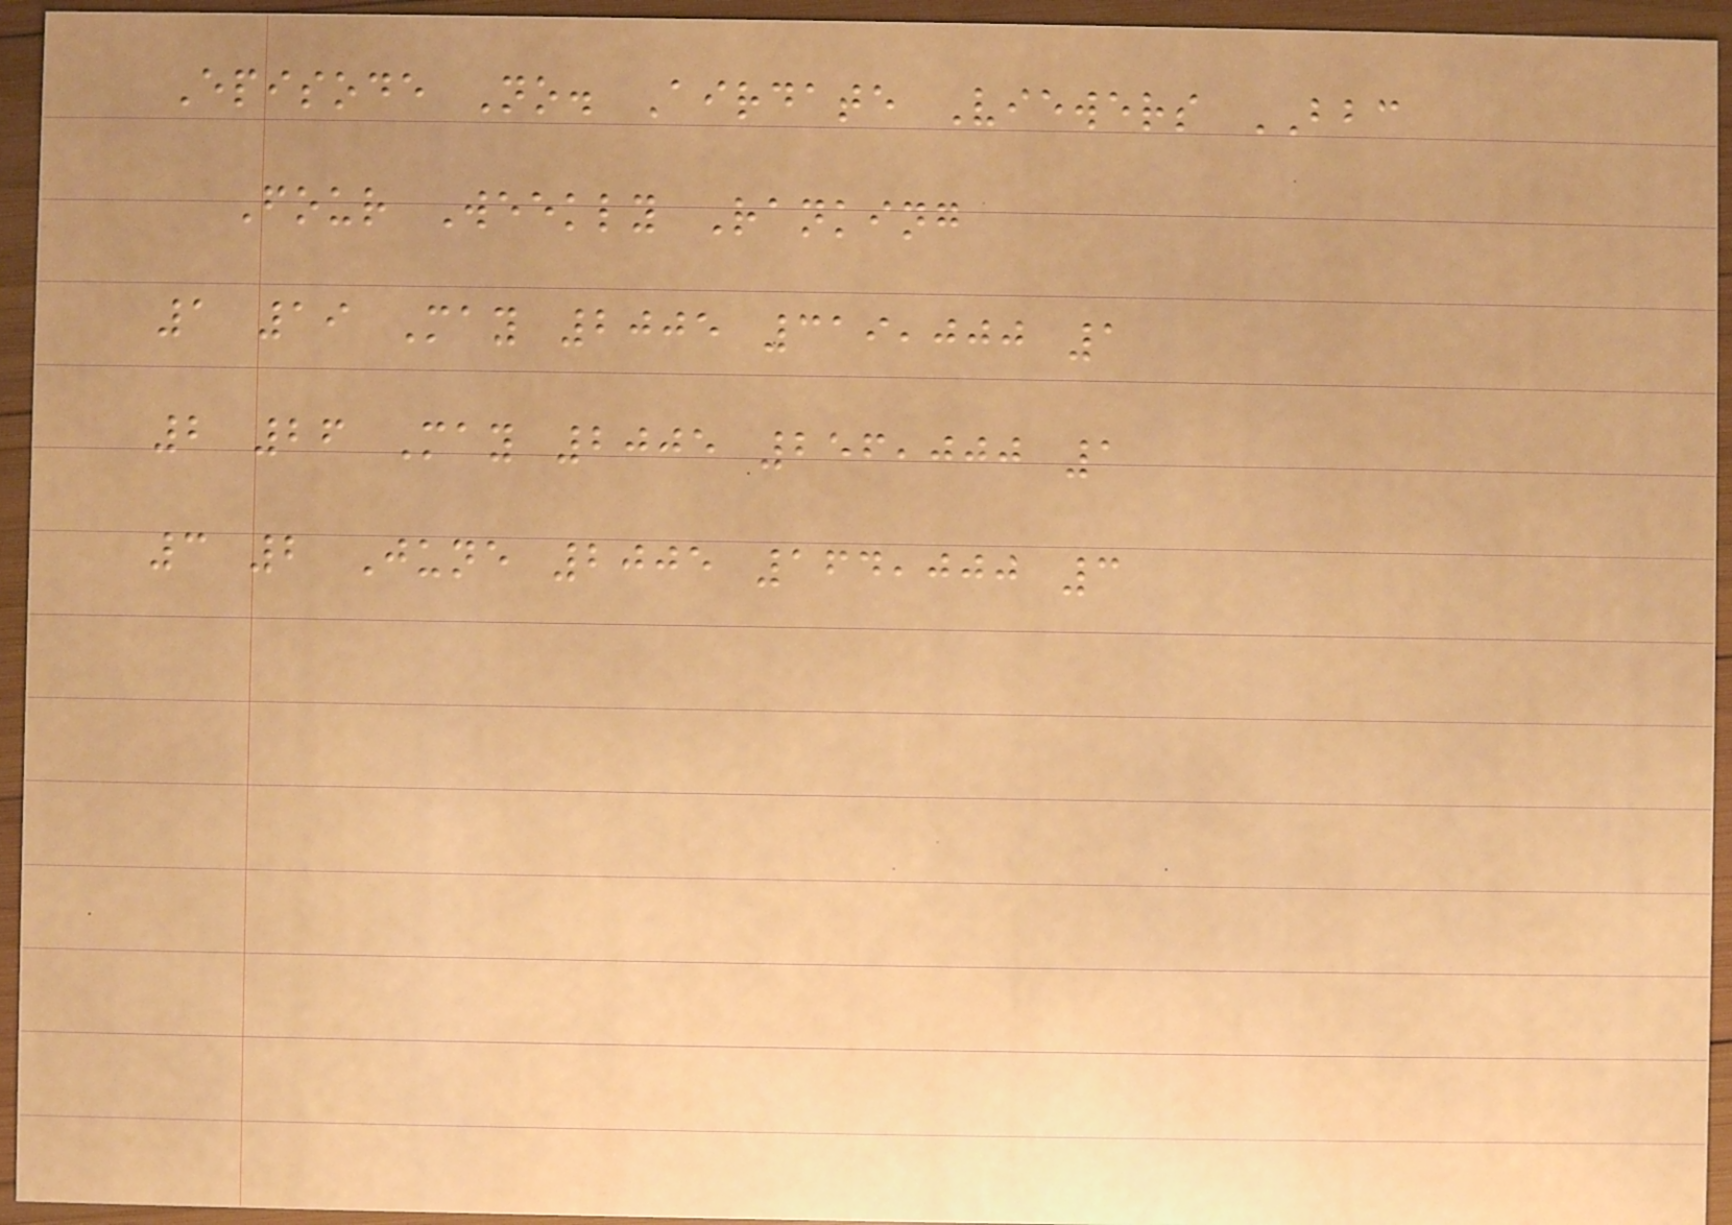Episode No. Airdate Viewers BBC
Four Weekly Ranking
1 19 May 2005 319,000 1
2 26 May 2005 256,000 1
3 2 June 2005 164,000 3
